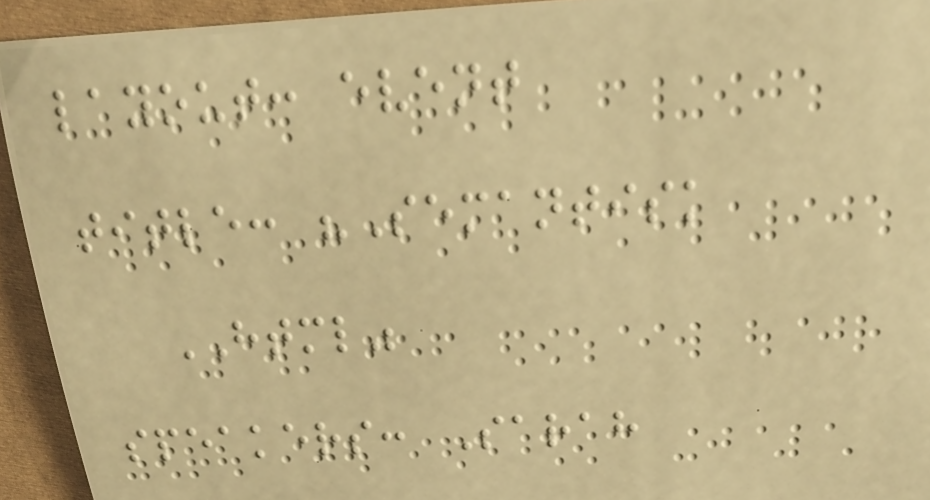layout: event
title: "Semantisk
HTML"
speakers: Sarah
